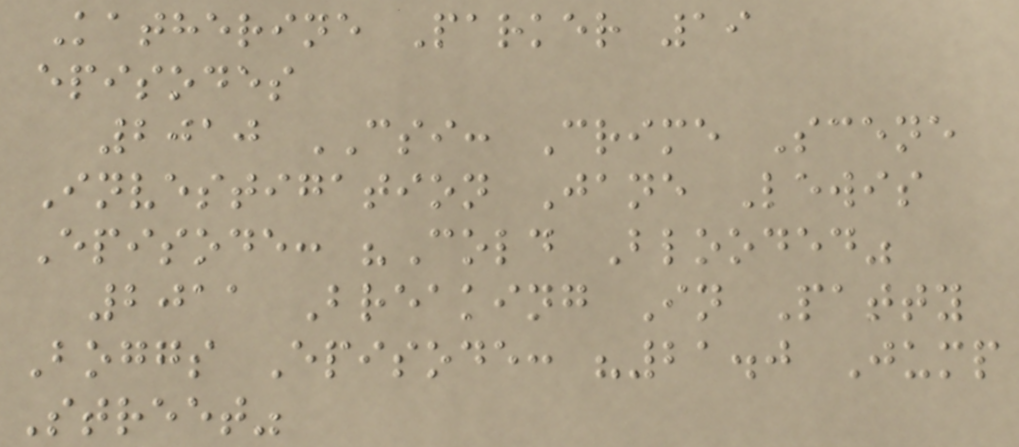Katherine Parker 19
episodes
2010 CSI: Crime Scene
Investigation Jane Lewis
Episode: "Cold Blooded"
2011 Breaking In Patty
Boggs Episode: "21.0 Jump
Street"
